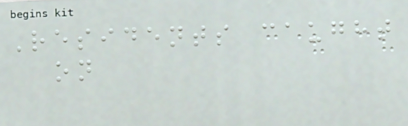Residents caught
on
